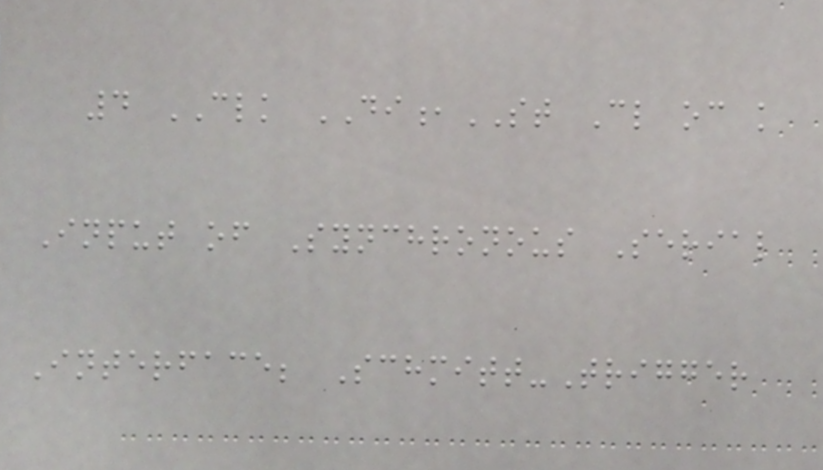4 CLK DI,ST Cl oc k
Input of Synchronous Serial
Interface; Schmitt-Trigger
